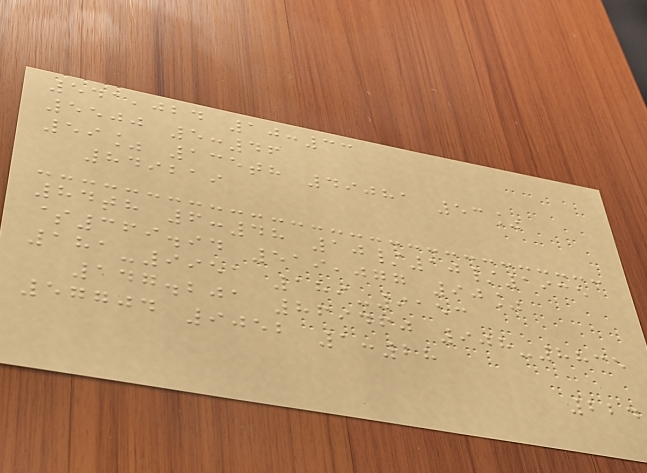541,024 10:33
5500 5:46
59% 135th 49081 53%
849219
84th 6:48 10/10/1935
$369.94 519,077 90%
181-9951 189-9153
147.201 869460 908-8835
57704 9052 1:28
224
